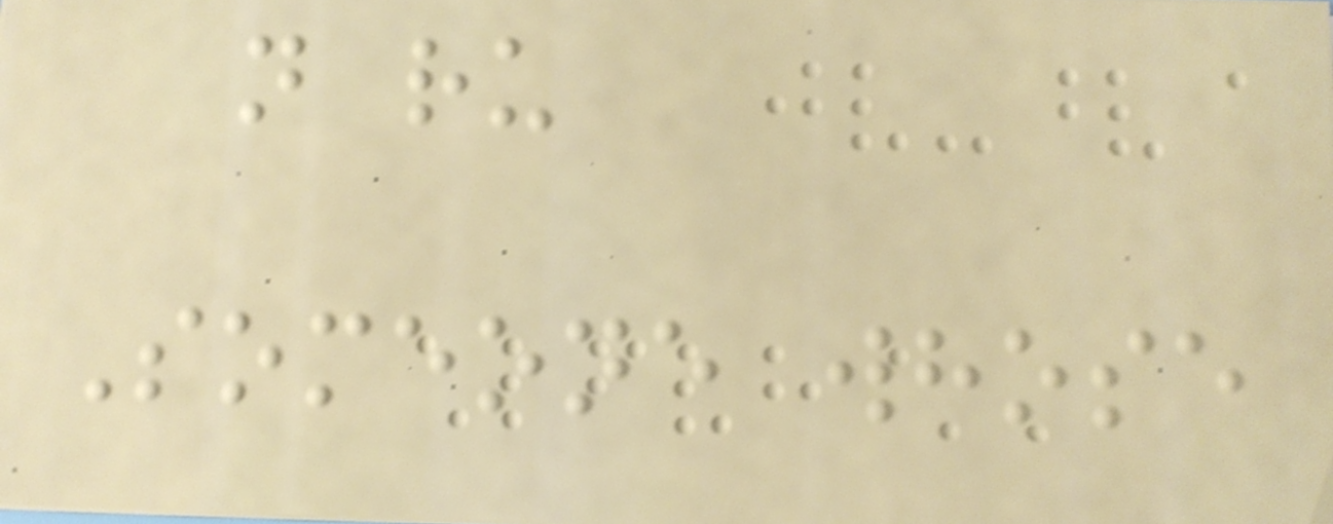n ru
Someone whose
